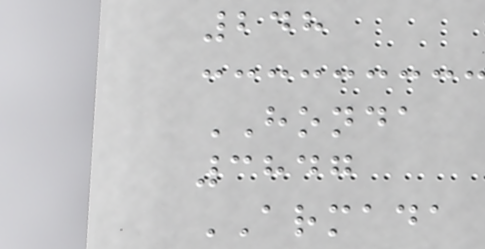248
HONDA
3847
ARMADA
